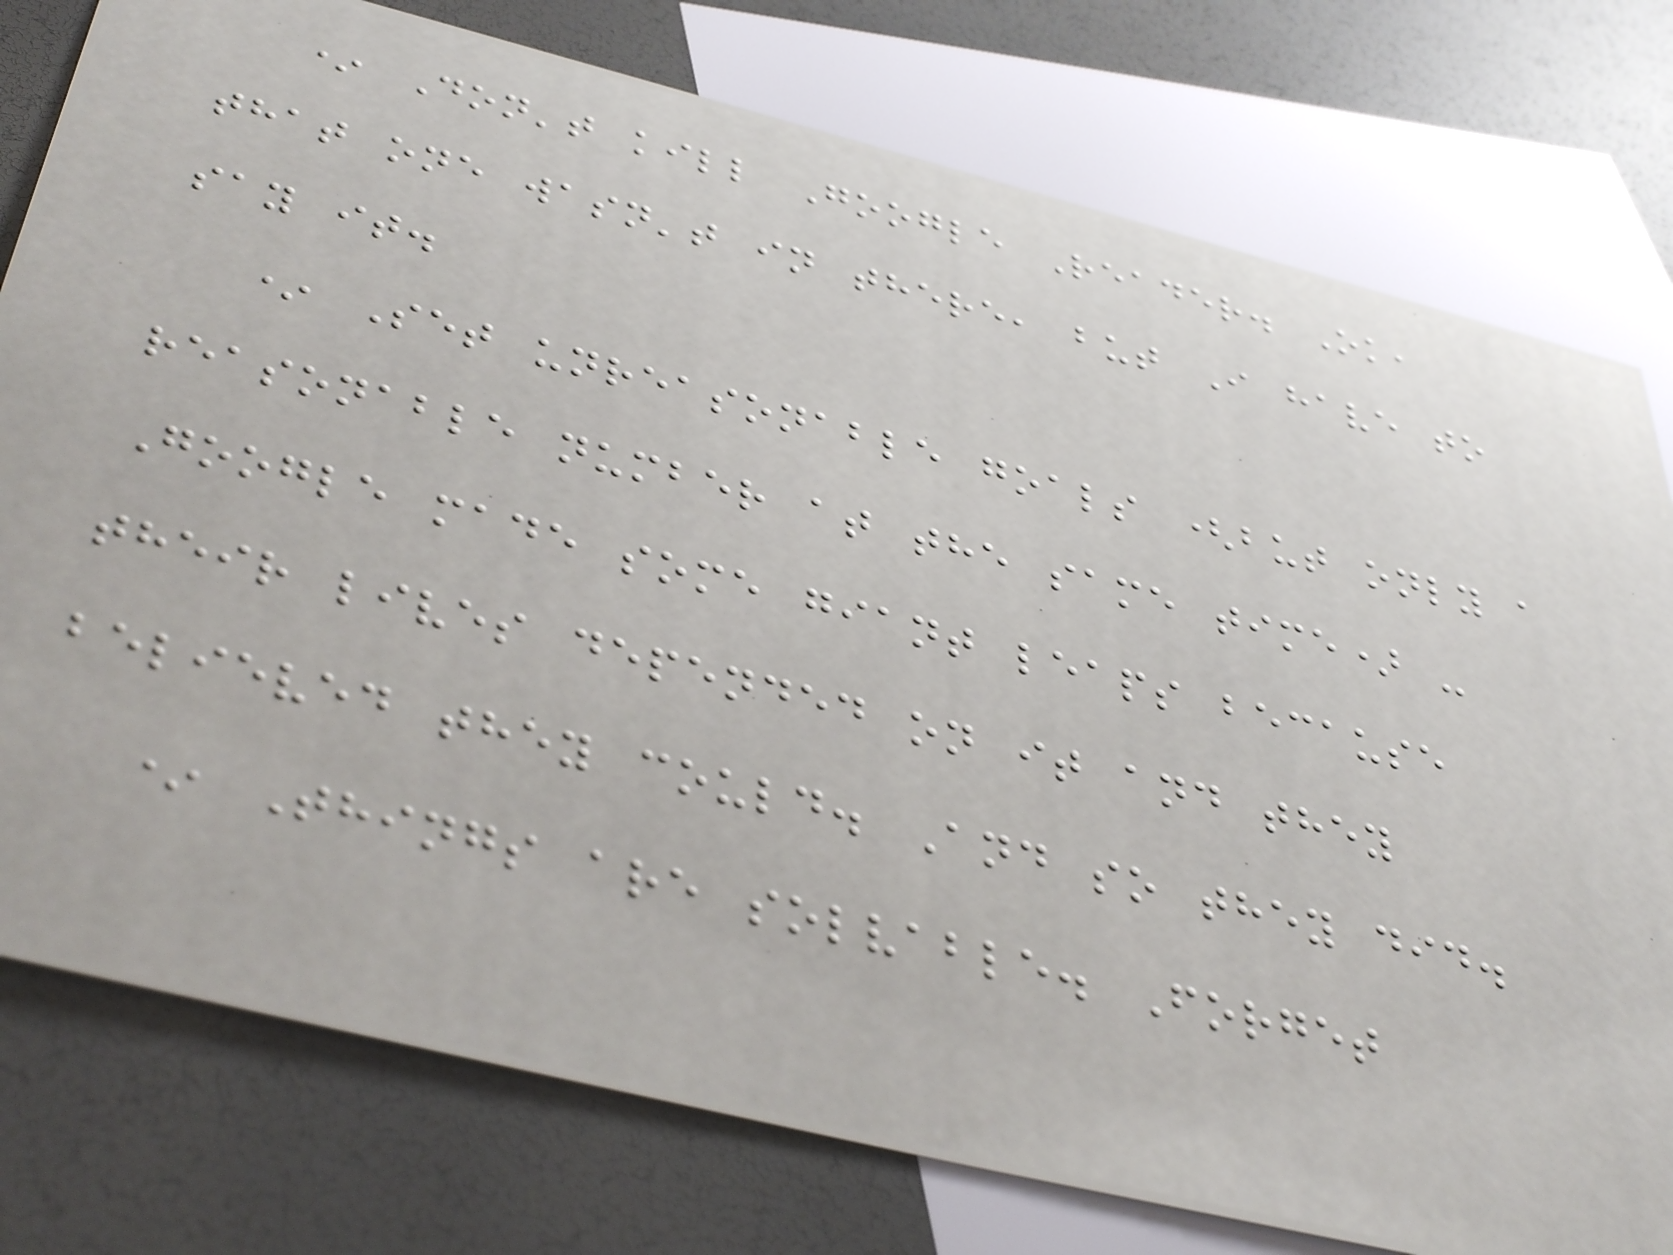* Don't kill Google Reader. Ok,
that one wasn't in there, but I have to
say it.
* Set unreasonable goals (but only a
reasonable number at the same time) -
Google made some giant leaps because
their lives depended on it and they
believed they could. And so they did.
* Things are solvable. Forget
